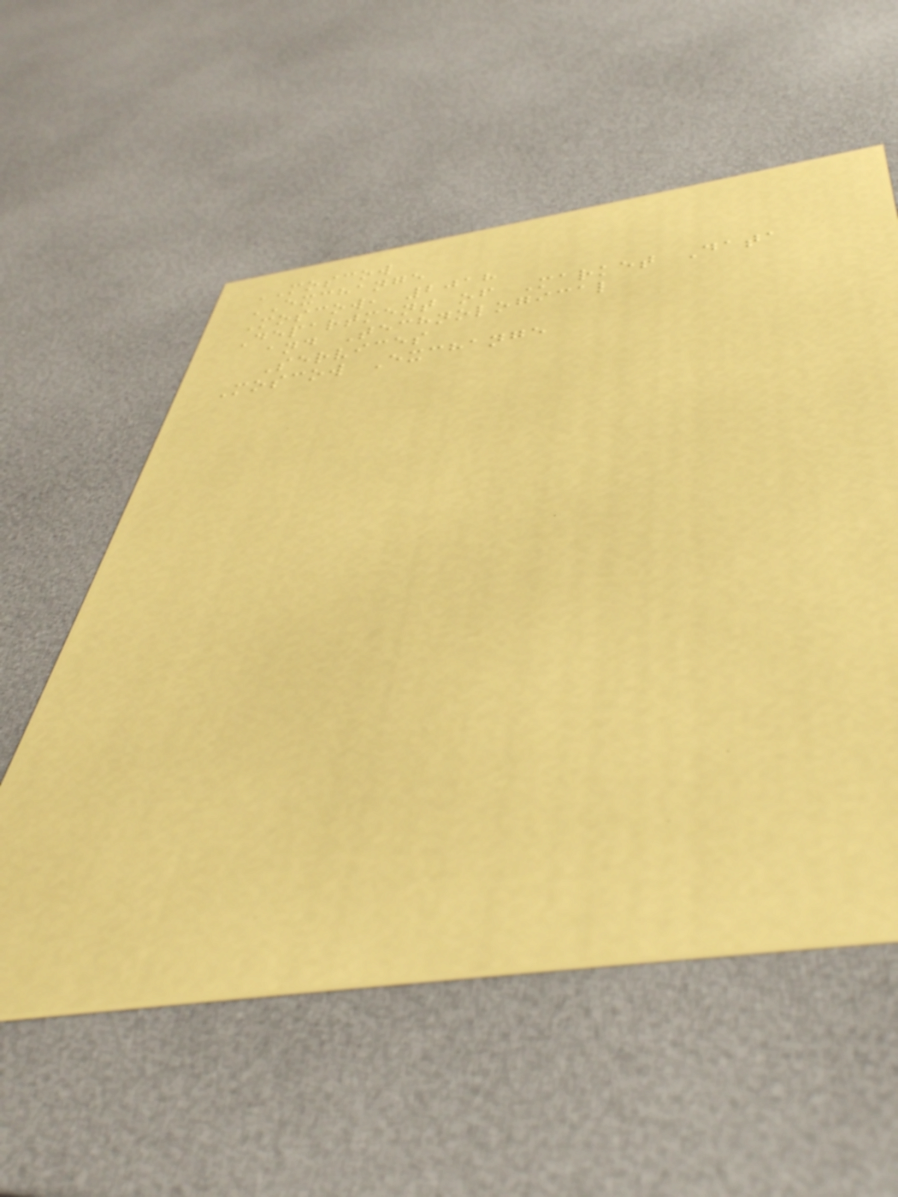MOSCOW
EXCHANGE
Moscow, 2018
Department of Market Data
and Technological
Services
Moscow Exchange
